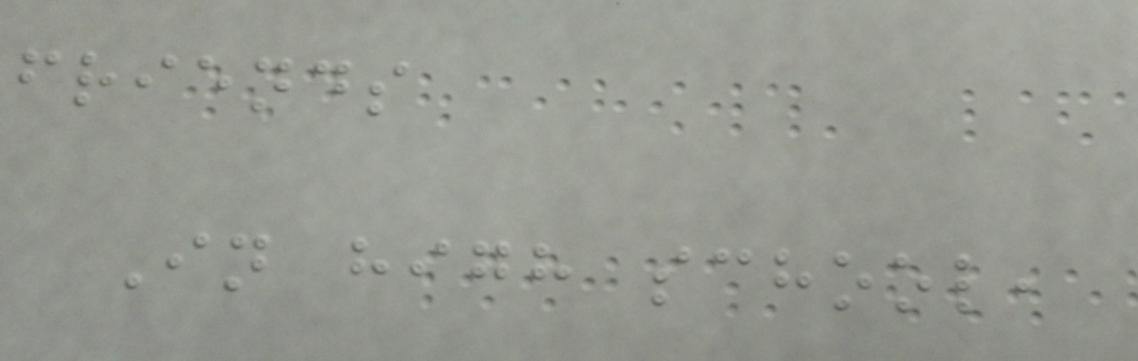friends
In high school,
